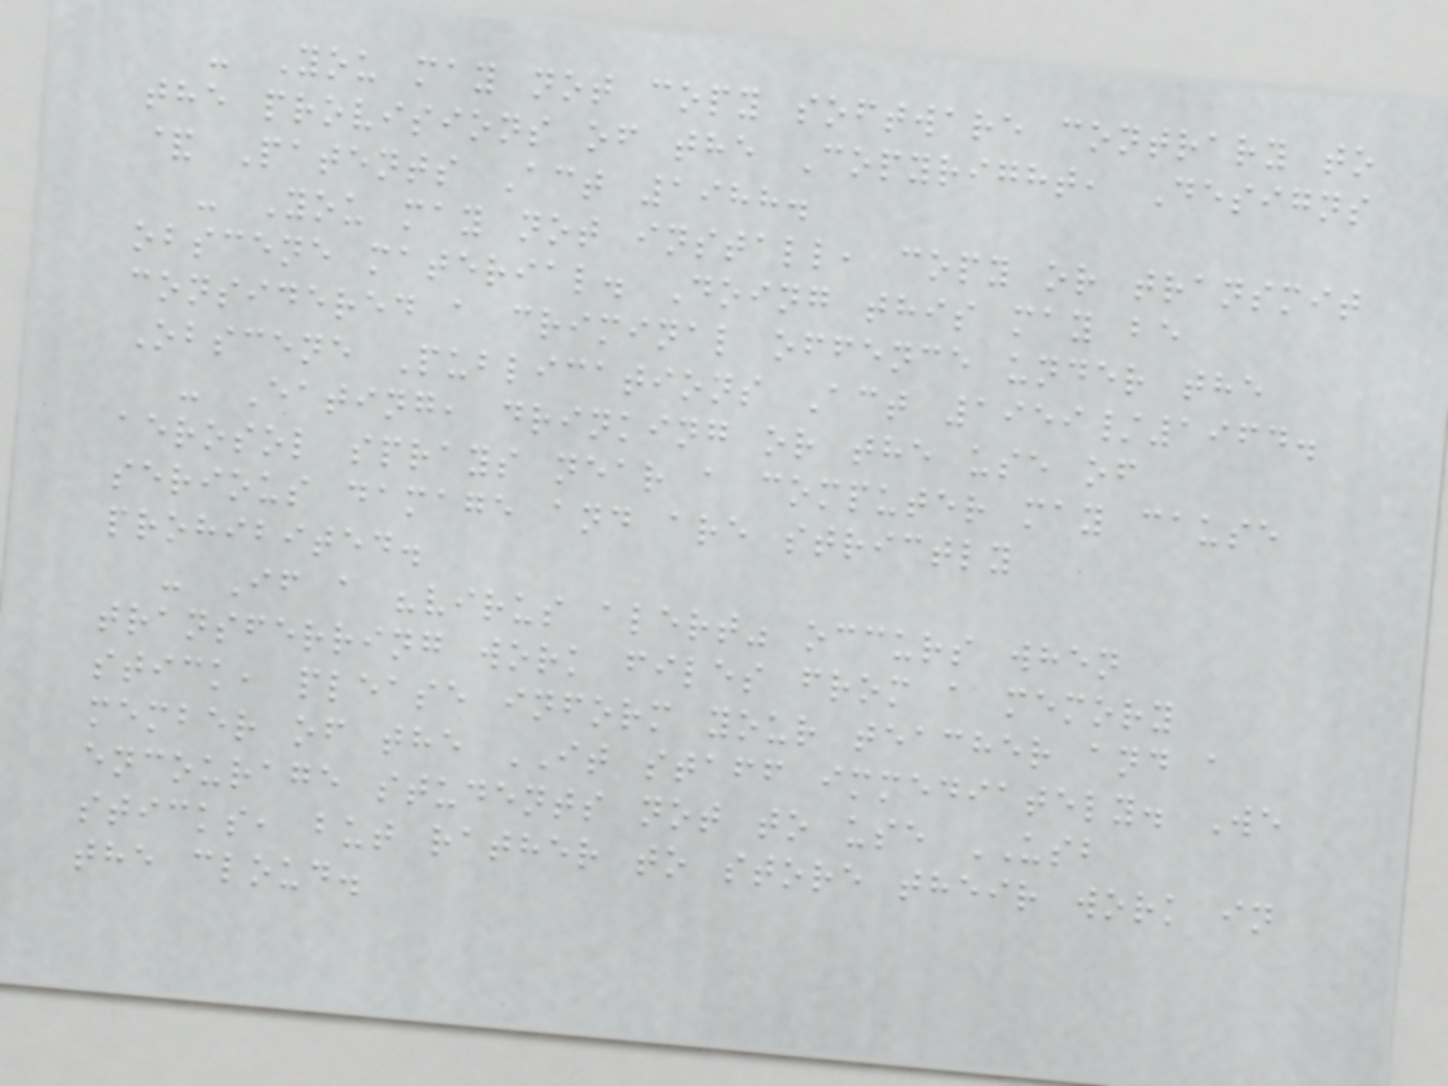- You may not copy software contrary to
the provisions of the Copyright, Designs
& Patents Act 1988.
- You may not install, copy or transmit
obscene material. Doing this may be
considered a criminal offence under the
Obscene Publications Act 1959/1964.
- Eating, drinking or the use of
aerosol sprays near a computer may cause
serious damage and are strictly
prohibited.
- If a "virus alert" occurs when
transferring work files from a memory
stick, please inform your teacher and a
member of the IT staff immediately. We
encourage students not to use USB
sticks, but rather to store their work in
the cloud.
